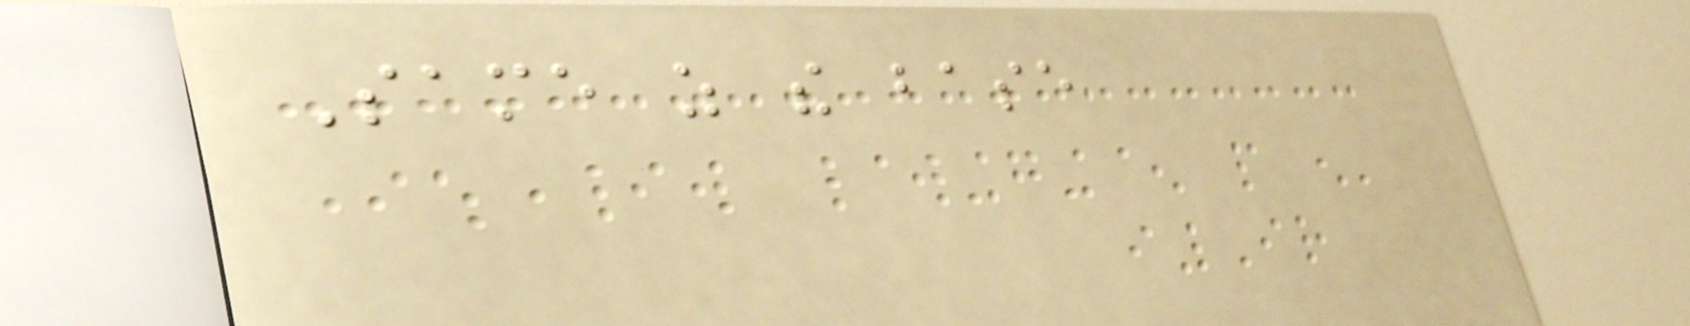Same as the base
